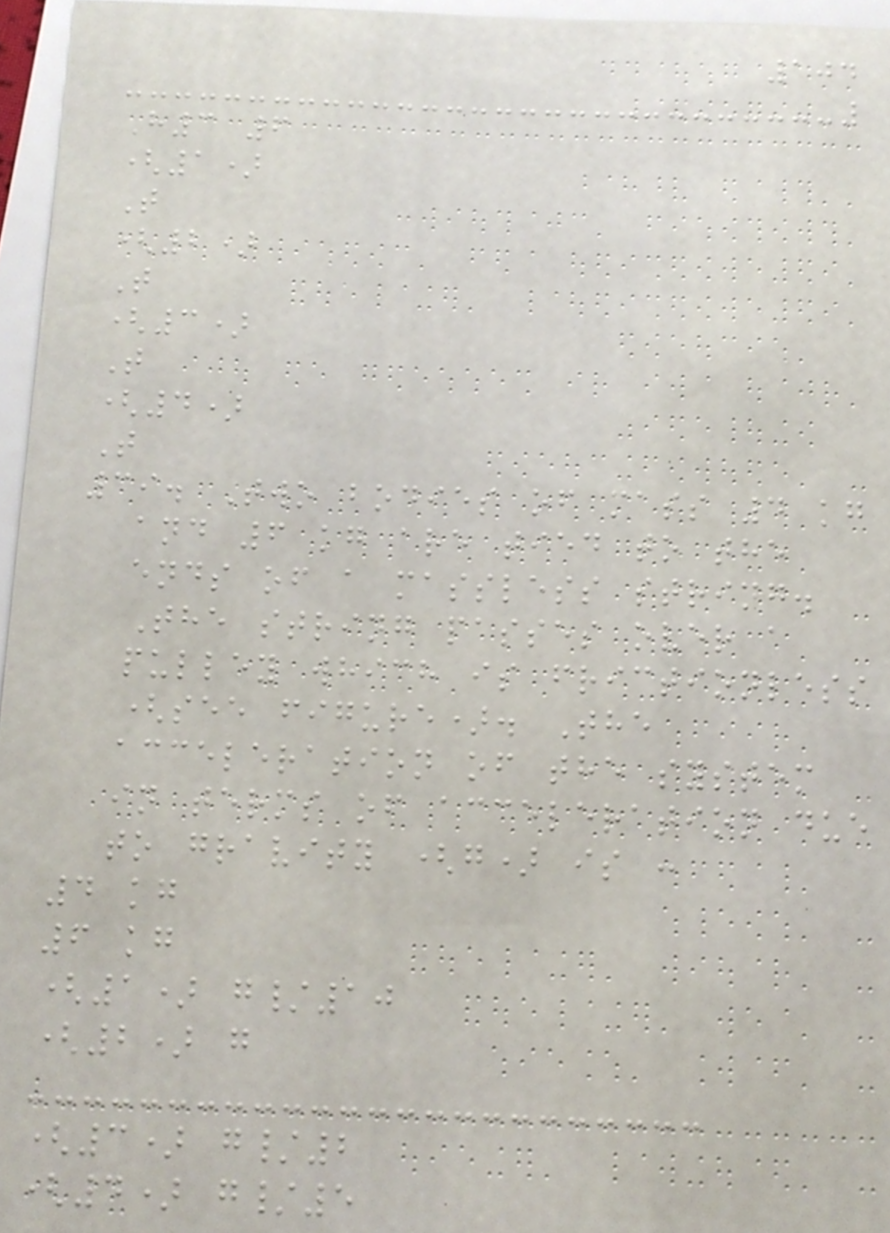104
H3 6
(1)
T
(2)
T
(3)
T
(4)
T
39. Two bodies of mass 4 kg
and 6 kg are tied to the
ends of a massless string.
The string passes over a
pulley which is frictionless
(see figure). The
acceleration of the system
in terms of acceleration due
to gravity (g) is :
4 kg
6 kg
(1) g/10
(2) g
(3) g/2
(4) g/5
